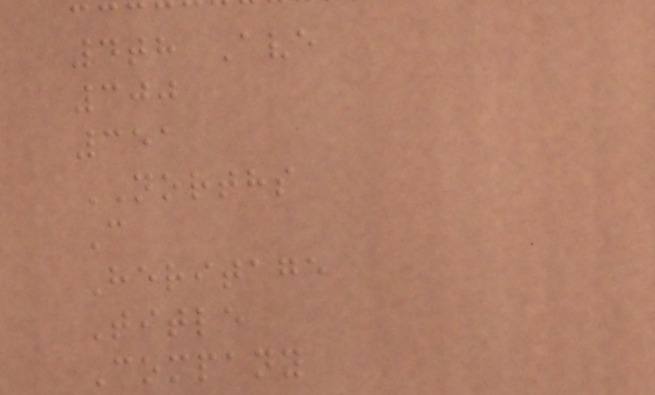4th Ave
300
351
NORTHS
C
Heritage
Title
Company
